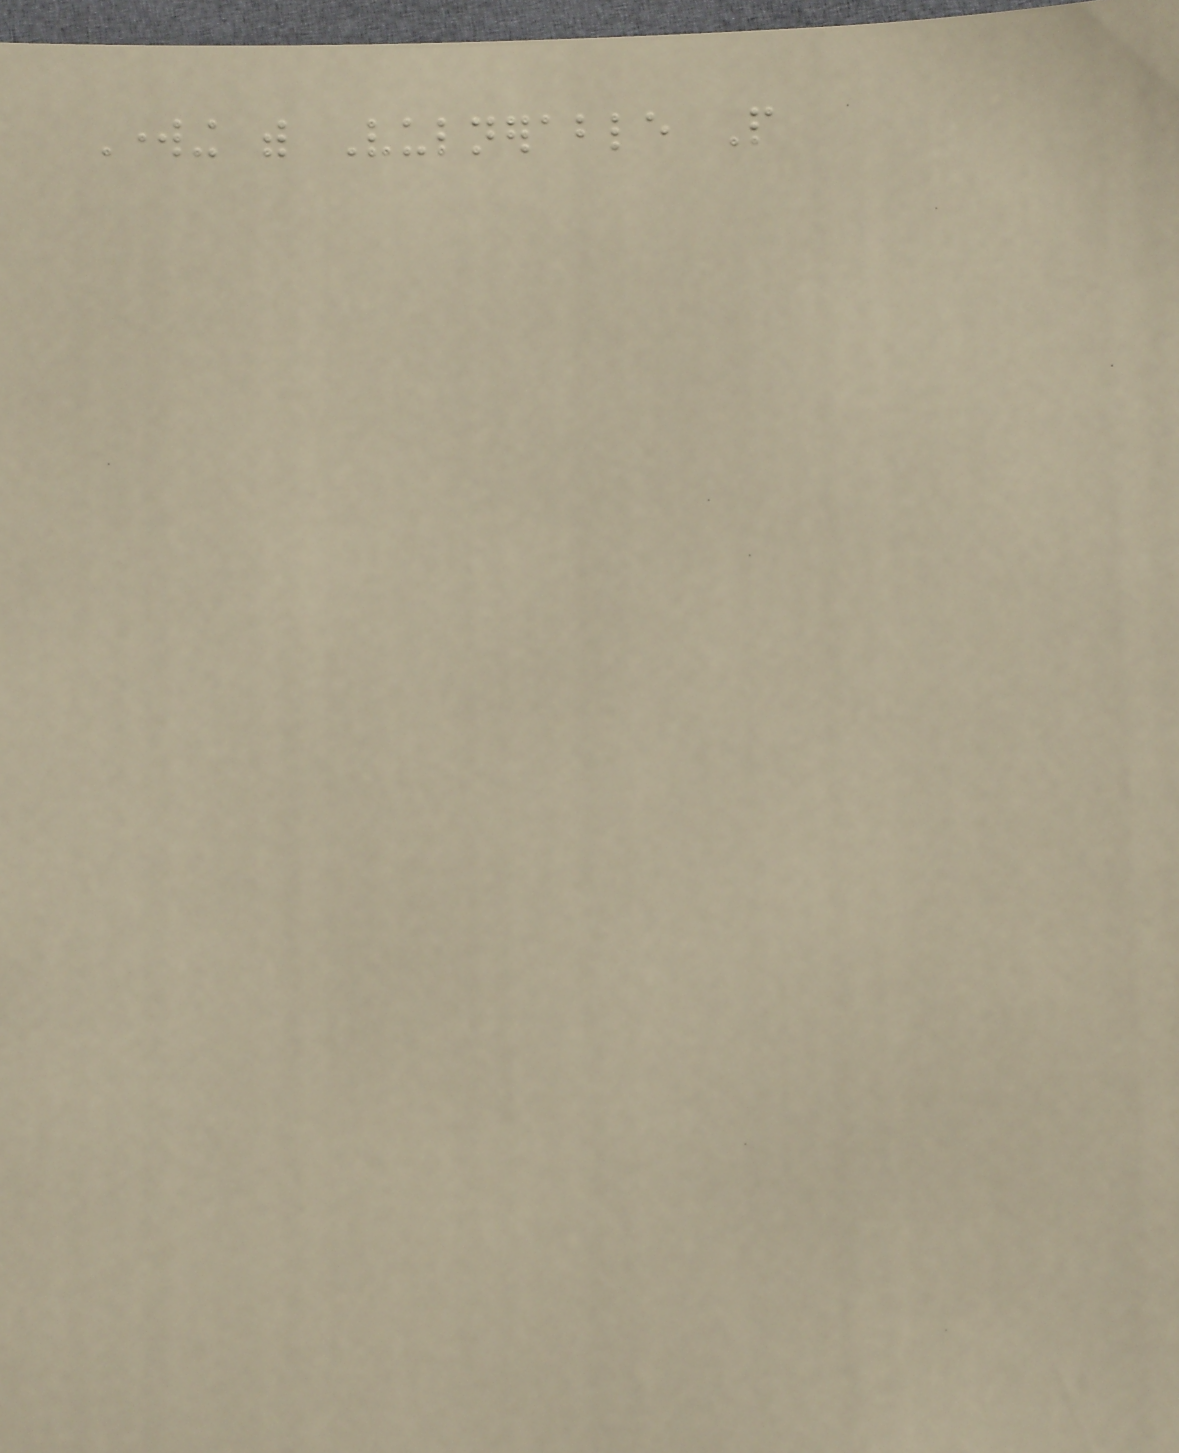Working with Vulnerable People
